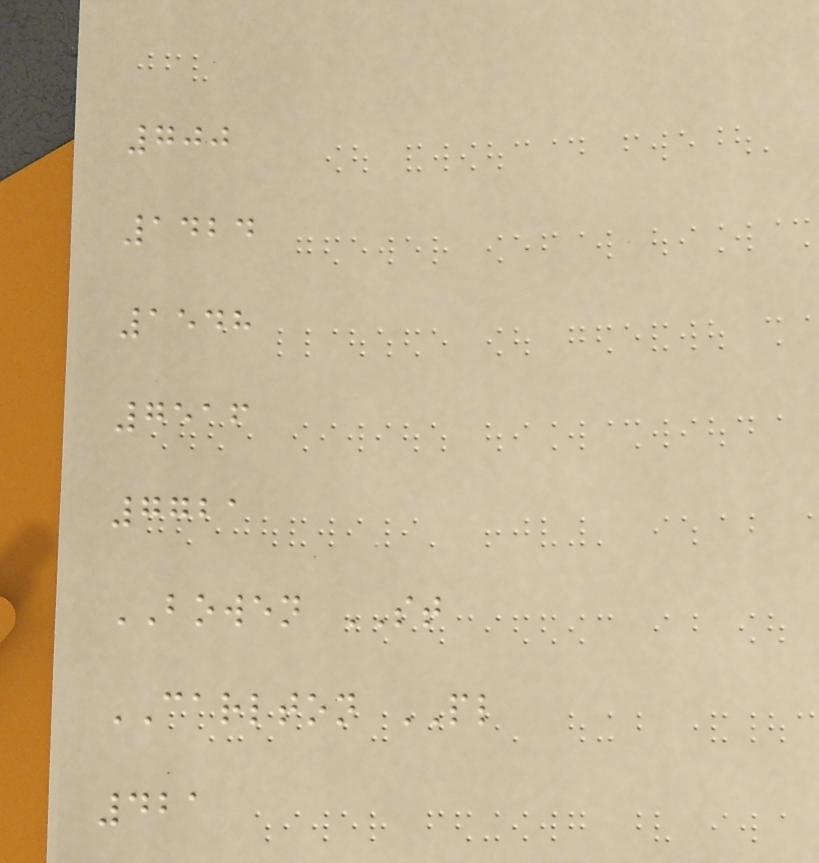700
1424
1548
7516
7721
BOWEN ST
CARLTON PL
421
